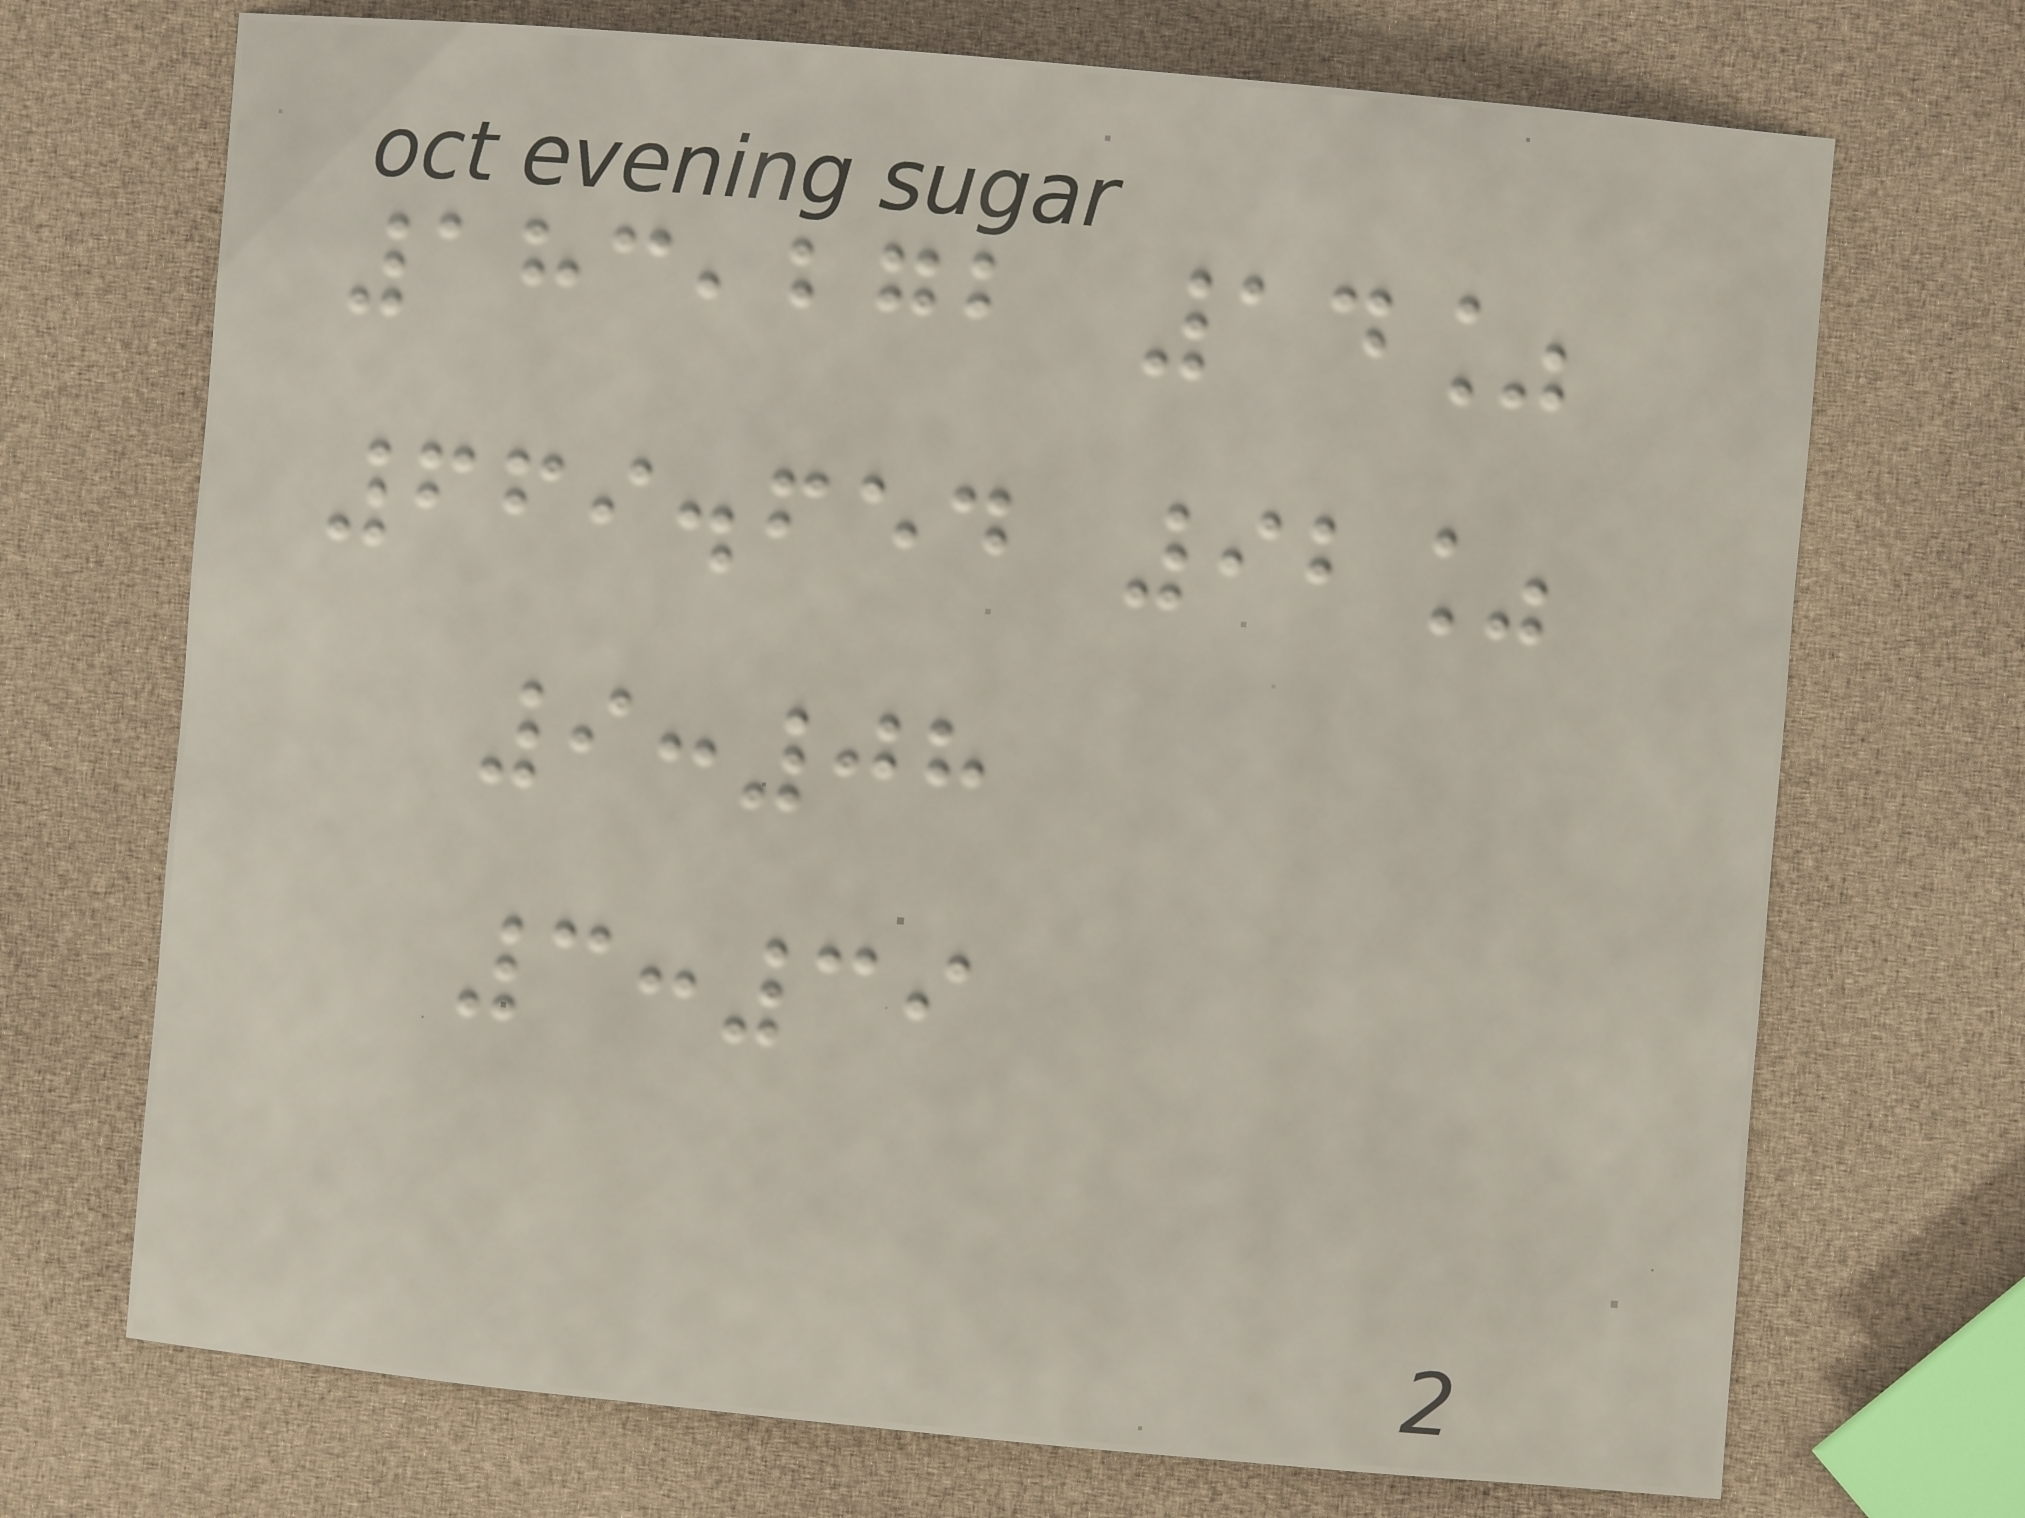183,272 14%
669.654 92%
9:08
3:39
